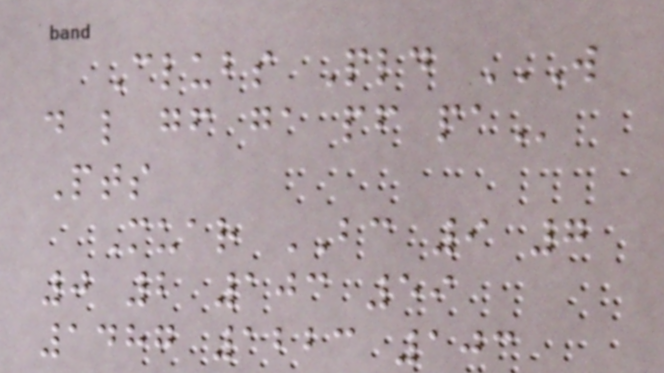Clubs Pld W
D L GF GA PF PA
Pts
Muar BC 9 7
0 2 103 59
1487 1223 103
